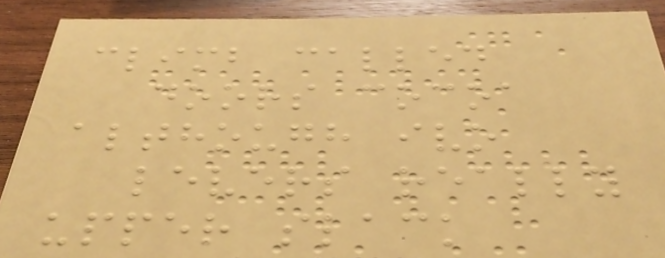climb called
doors cocoa
although ivo
levers really
upper slack
